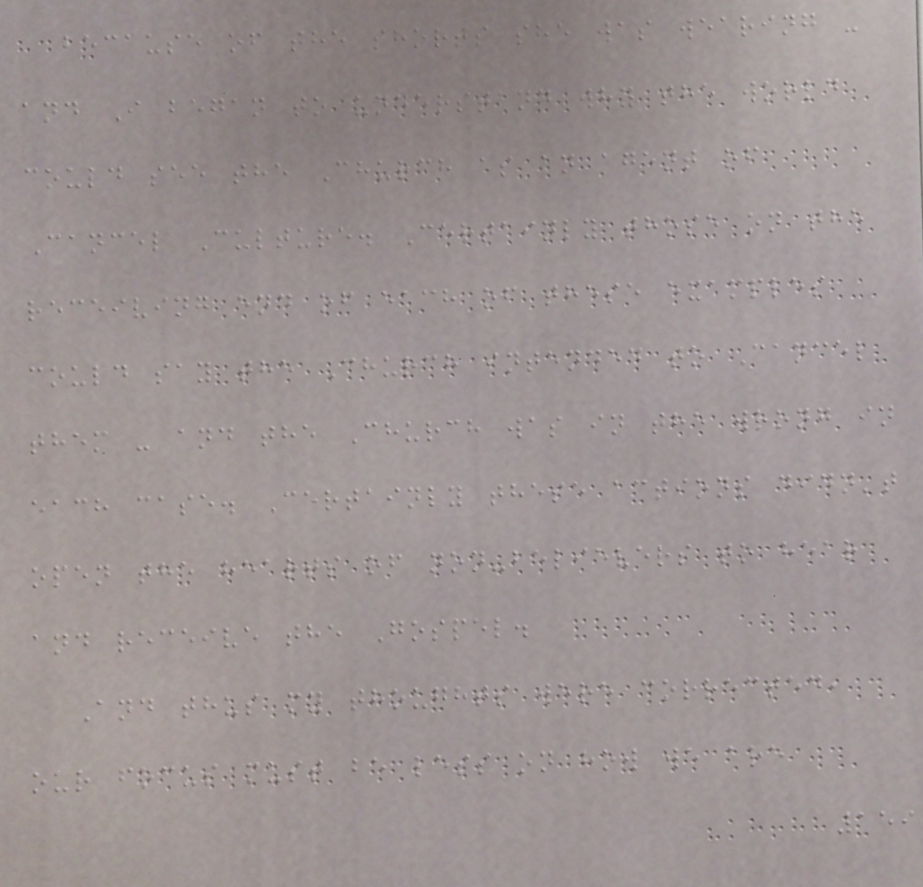because of the shorts she was wearing -
and I began to understand why the world
could see the Church as an agent of
Cancel Culture. Certainly those on the
receiving end of each of these examples
could say the Church intended to Cancel
them - and the Church was in the wrong in
each case. Certainly these actions didn't
open the hearts of non-believers to hear
and receive the Gospel.
And thus my thoughts were corrected,
our focus must be less on how we are
159
